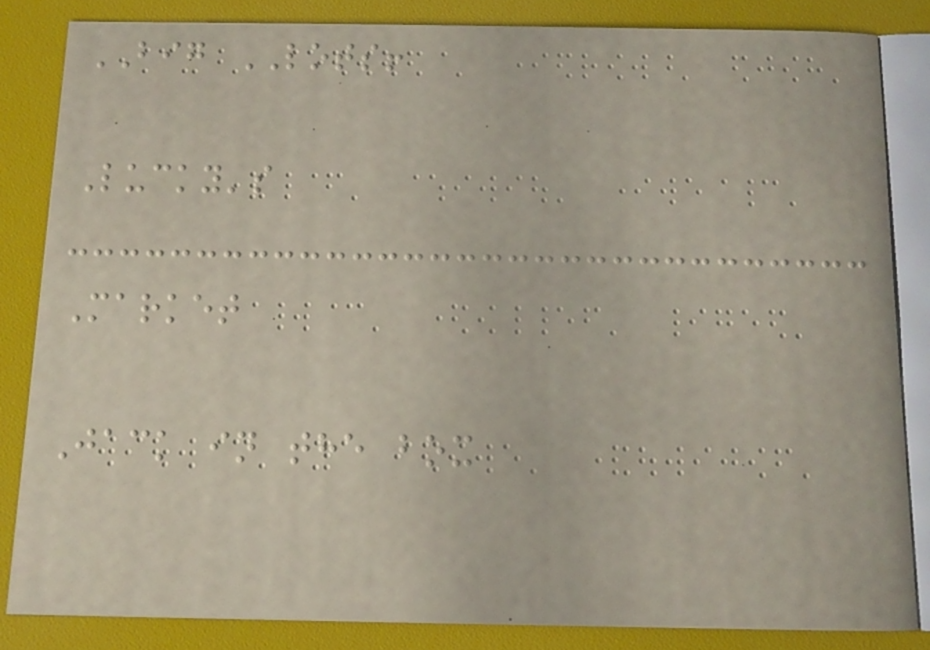BIG LOTS!
Lucky's
Market
Jack in the box
